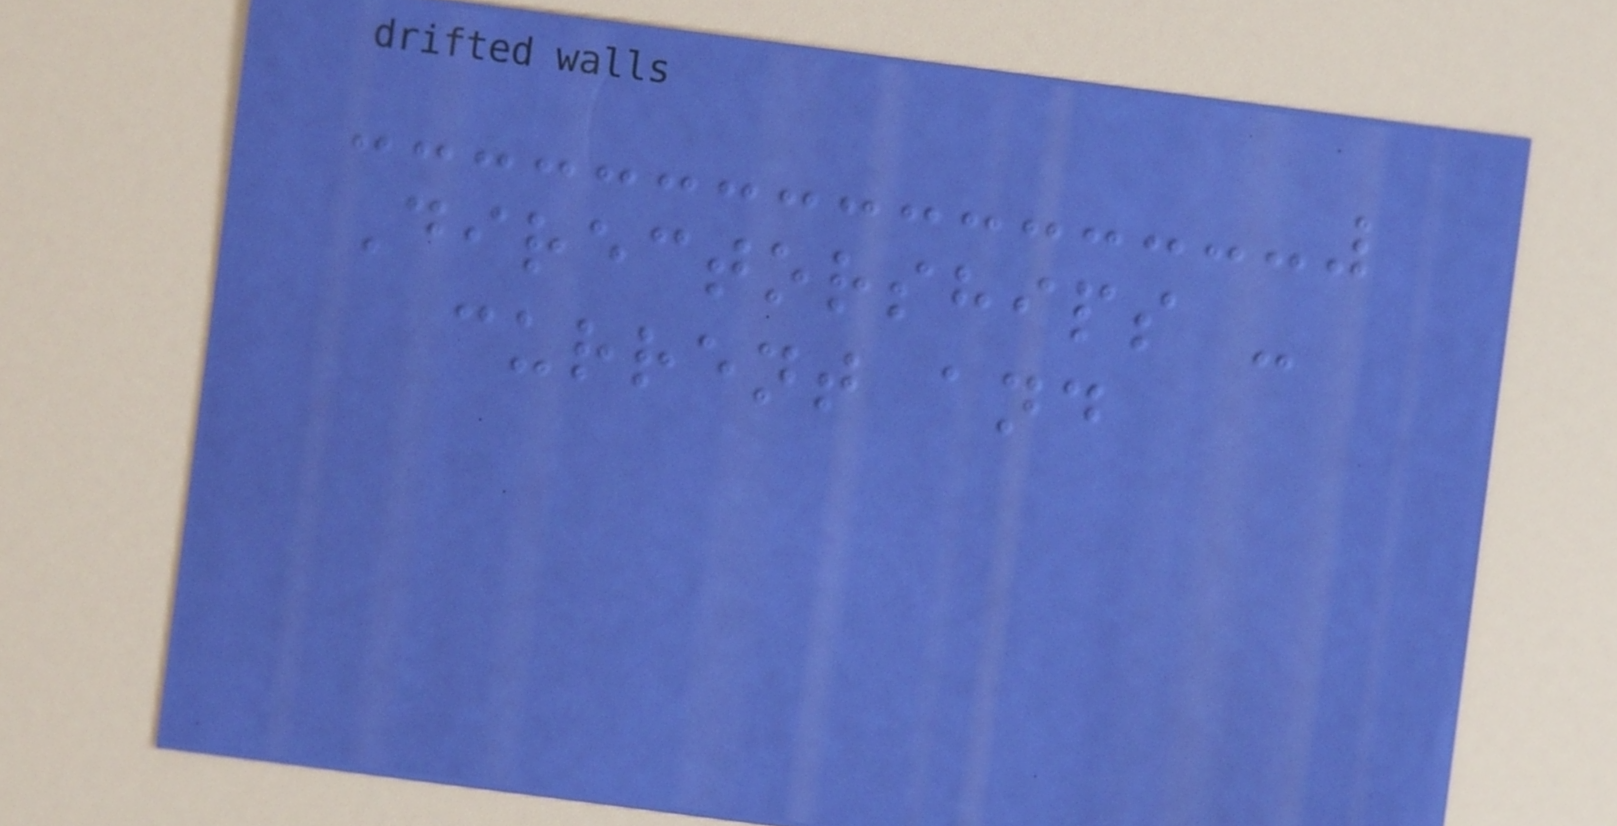Directorships -
current and
